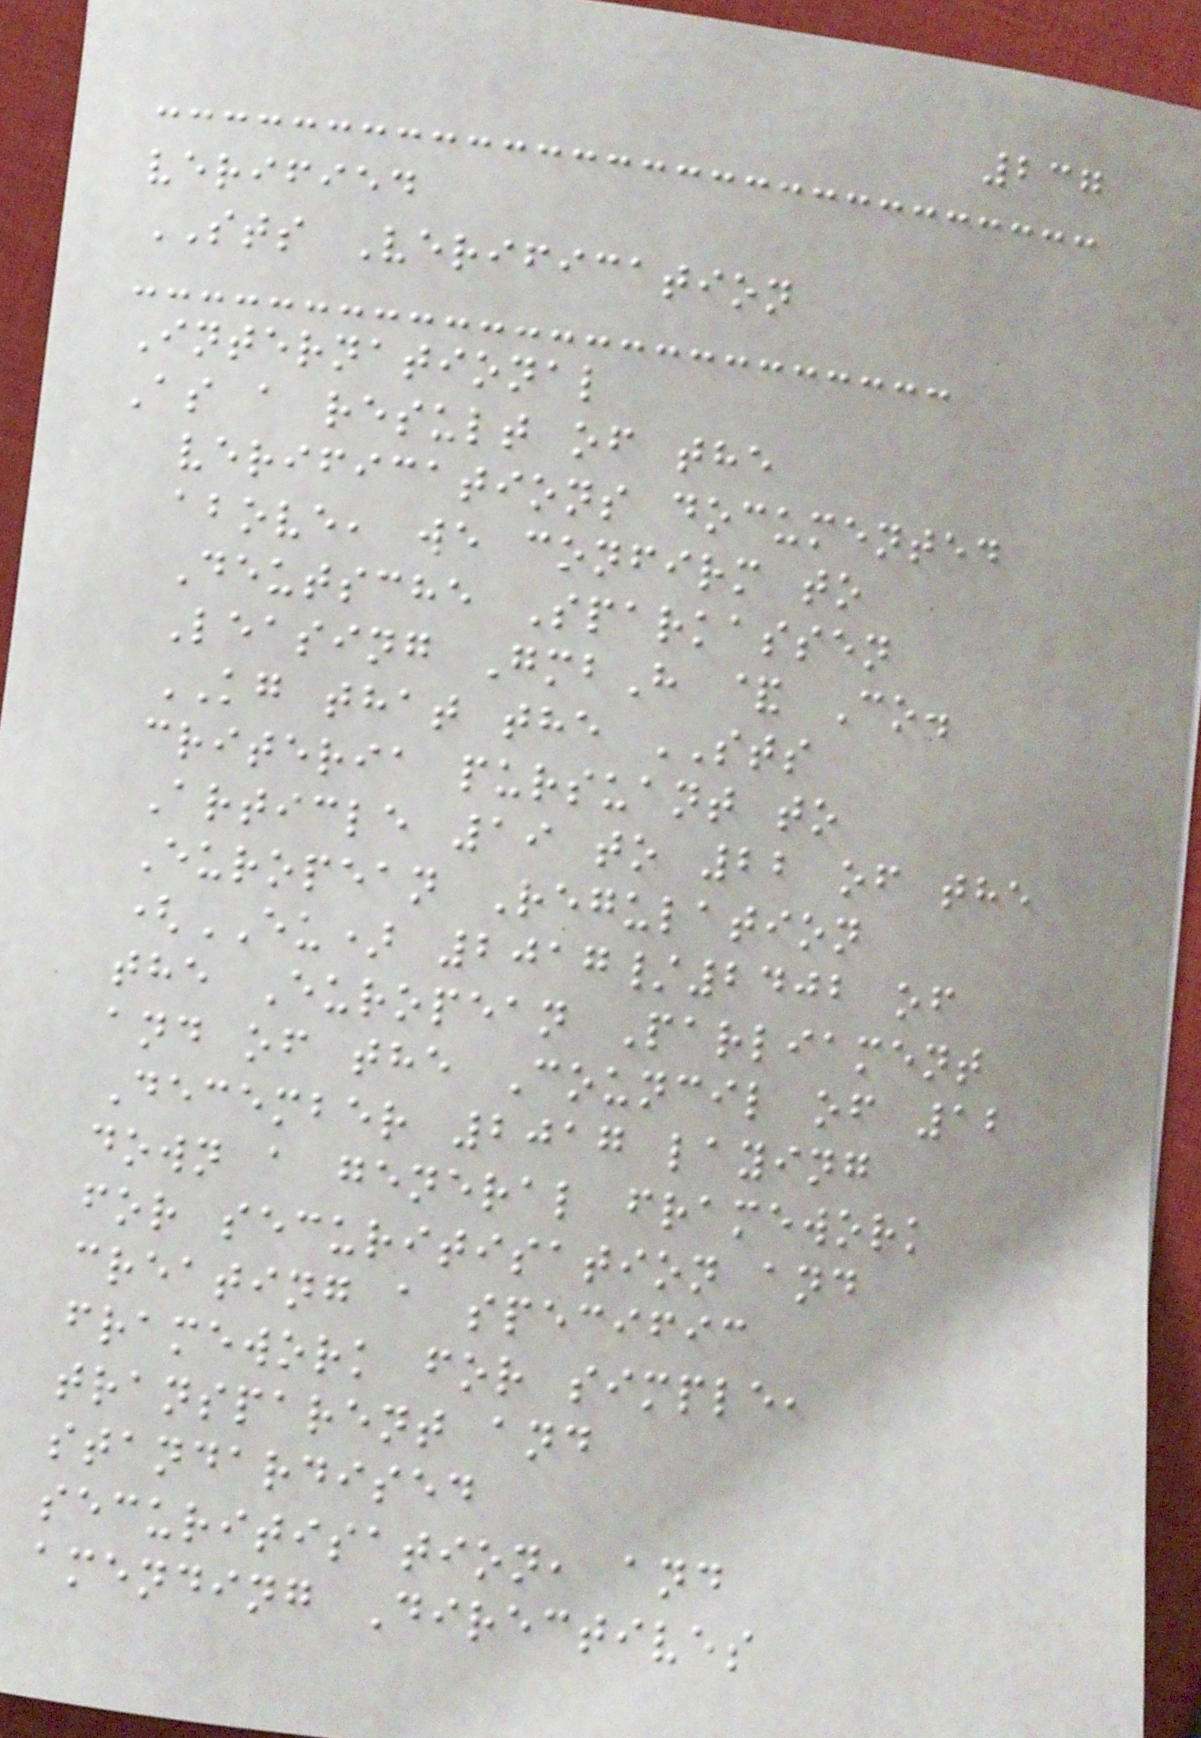237
verified
STS Verification
International
As a result of the
verifications documented
above, we confirm to
Deutsche Sparkassen
Leasing GmbH & Co.
KG that the STS
criteria pursuant to
Article 19 to 22 of the
European Regulation
(EU) 2017/2402 of
the European Parliament
and of the Council of 12
December 2017 laying
down a general framework
for securitisation and
creating a specific
framework for simple,
transparent and
standardised
securitisation, and
amending Directives
